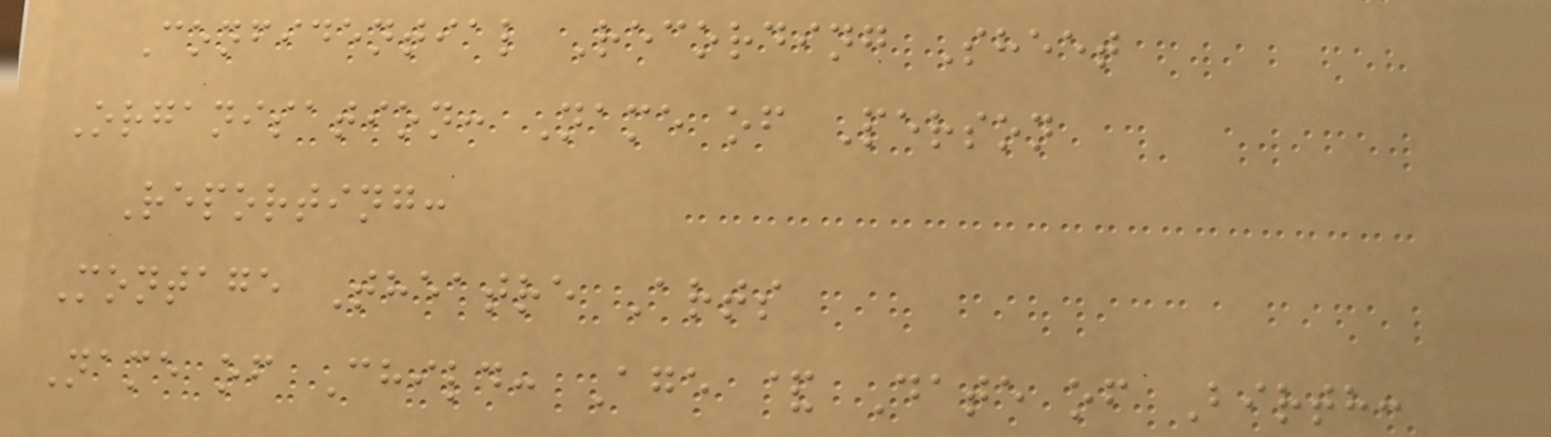Confidential Recording Sheet
Organisation: Name of Person
Reporting:
Montage Theatre Arts
Name of Child: Age & Date of Birth:
